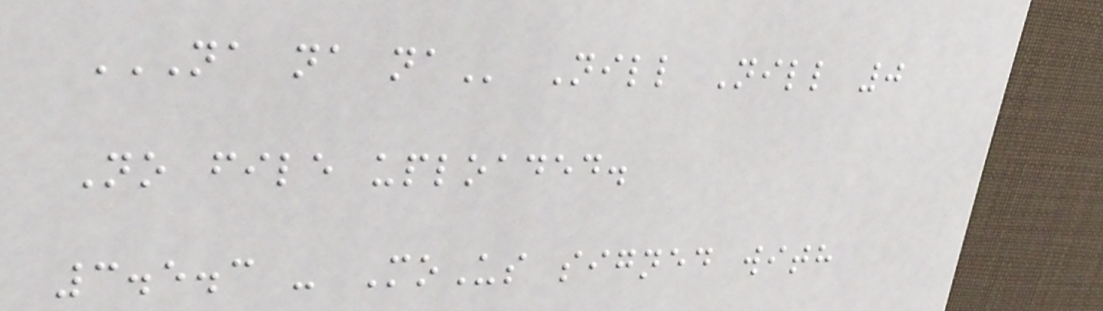NA NA NA Nill Nill 0
No file uploaded.
3.5.3 - MoUs signed with
